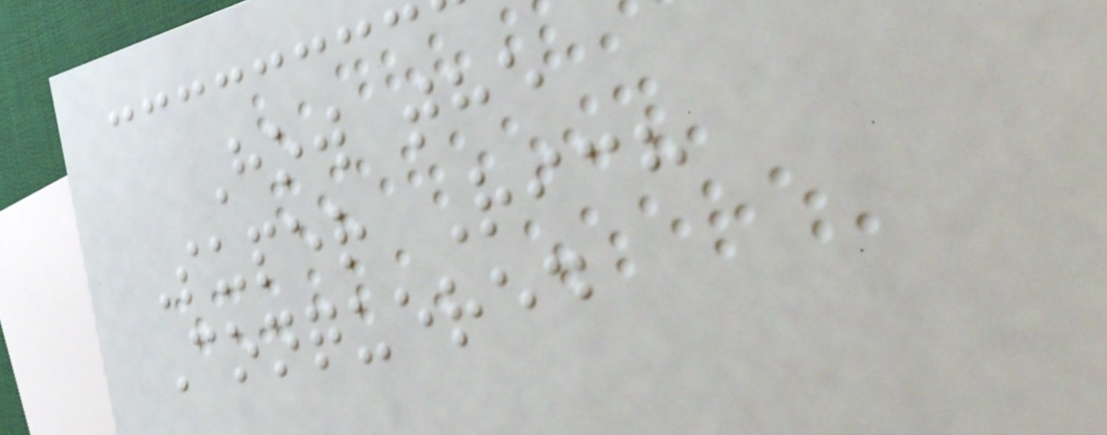How the
Super Rich
Conquered
